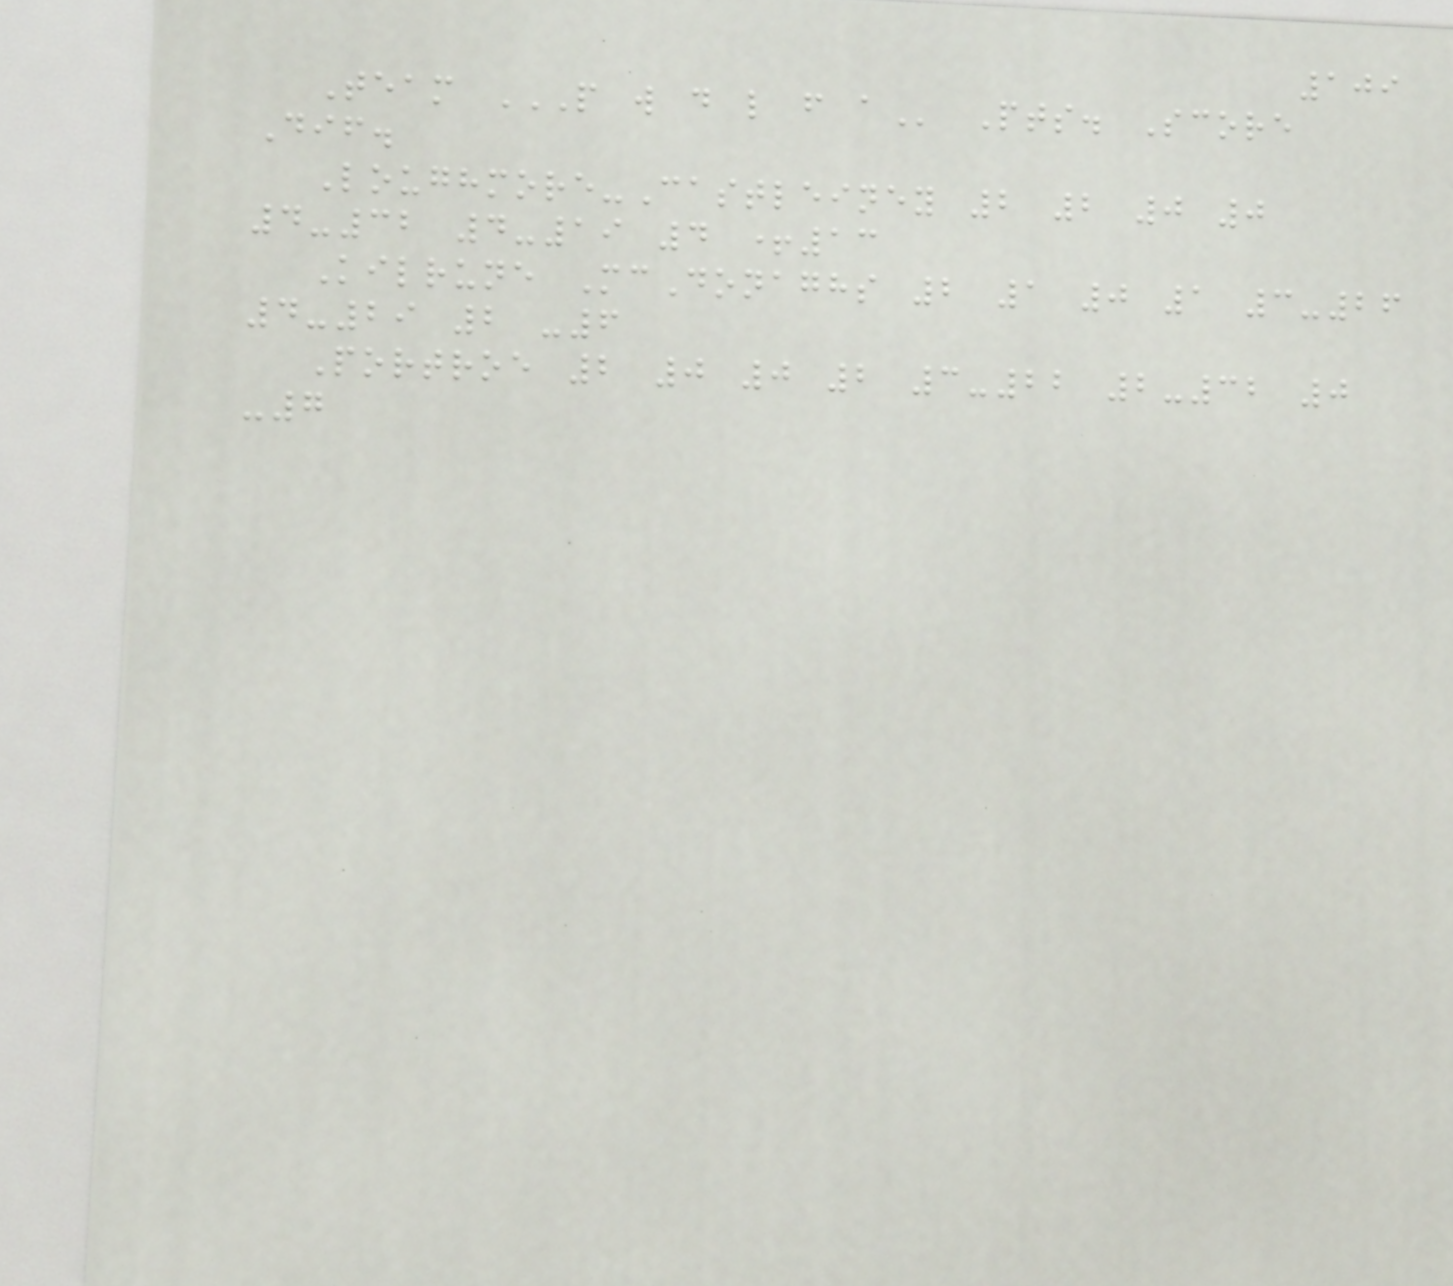109
Team P W D L F A Pts. Score
Dif.
Loughmore-Castleiney 2 2 0 0
4-32 4-19 4 +13
Kilrune McDonaghs 2 1 0 1 3-26
4-29 2 -6
Portroe 2 0 0 2 3-22 2-32 0
-7
